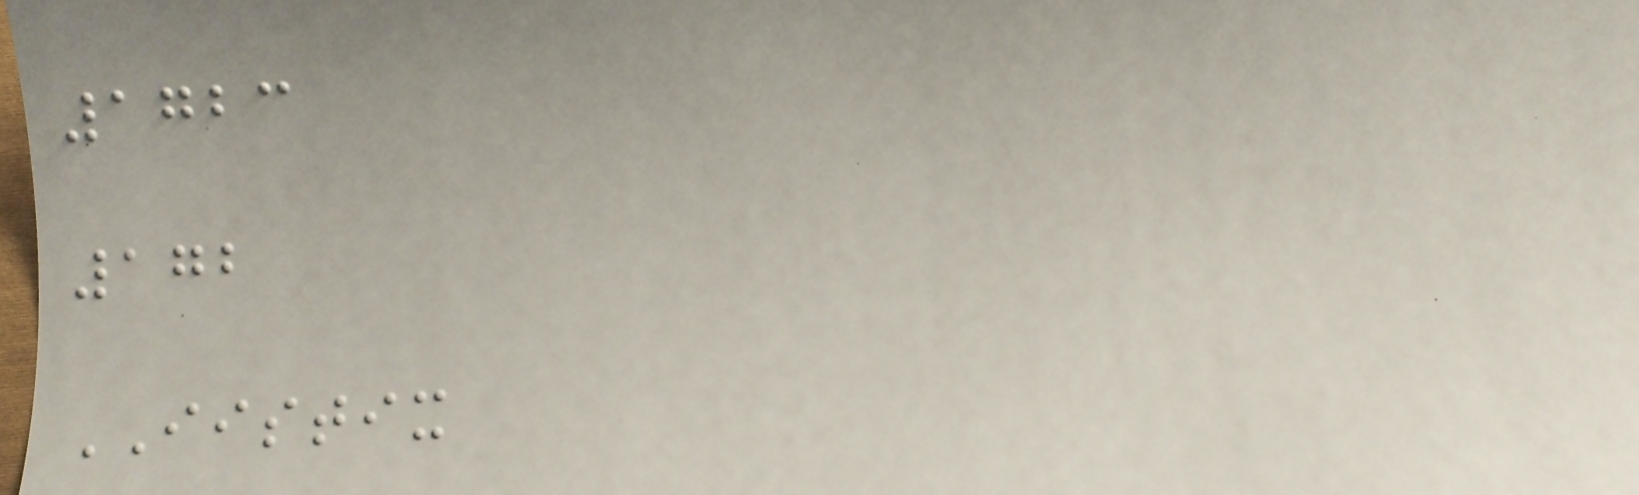1723
172
IISTIX
